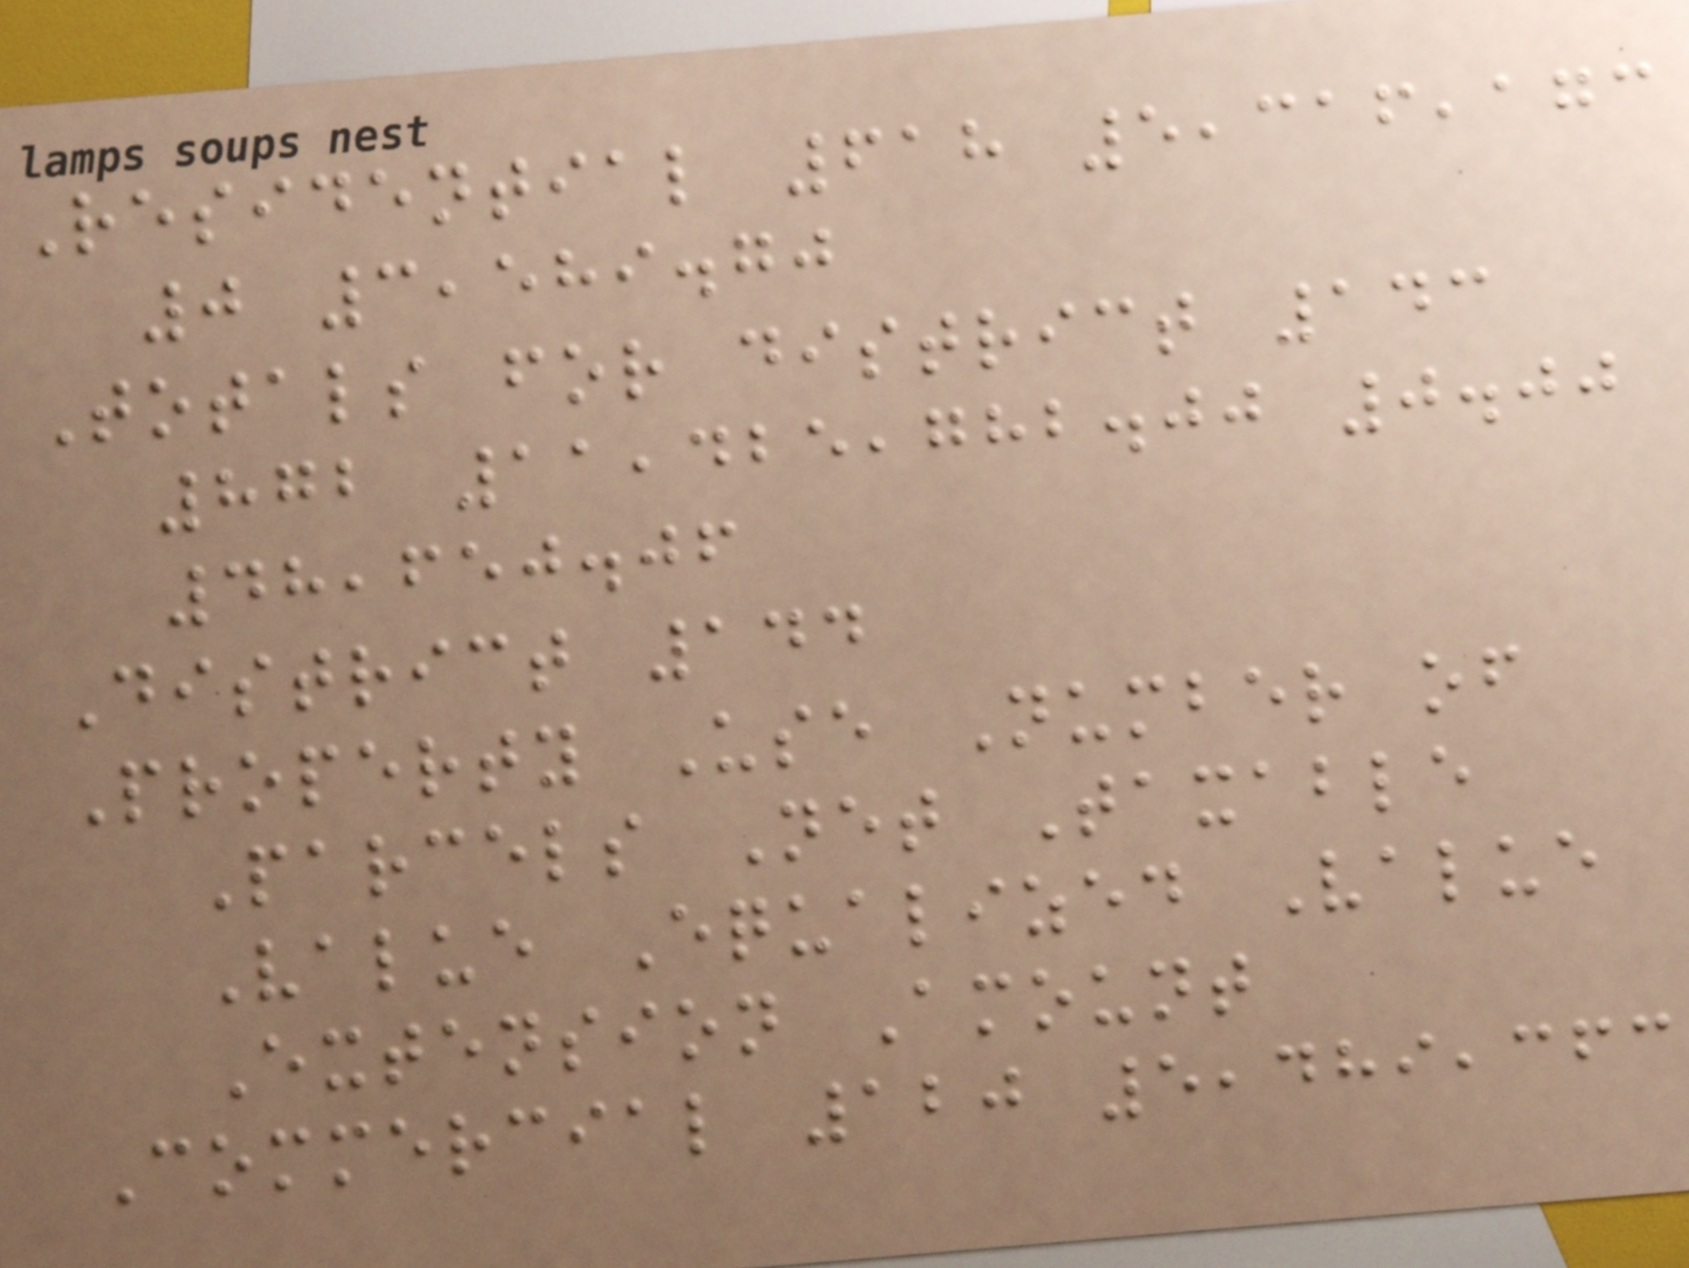Residential 618 5,316,173
0 3,589.70
Totals for district 143
872 11,425,782.00 0.00
48,650.06
District 144
Property Use Number of
Parcels Net Taxable
Value Equalized Value
Extension Amount
Commercial 120 5,489,363
